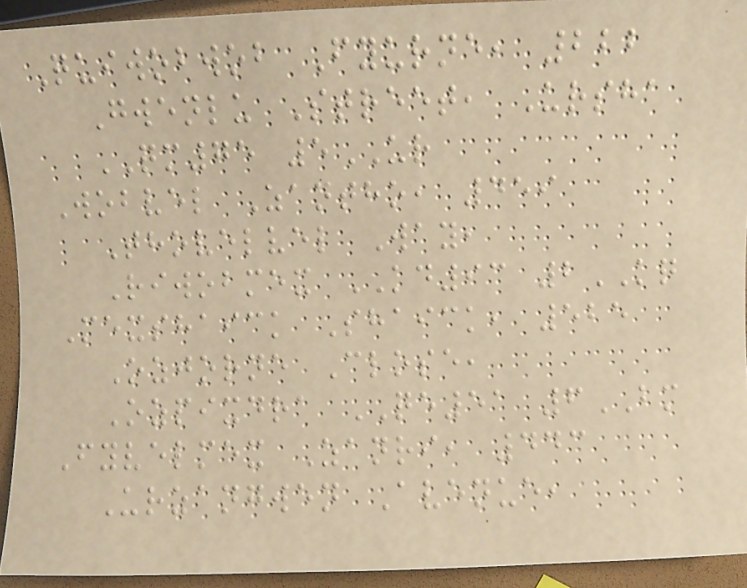Quiwobwob Fyurne, 222
Gwenlu Street, Ursha
QM75 5UR
Wobvel Zantho, 459
Thovelvel Way,
Riwobmex KD93 2KQ
Mexshaick Shaick, 525
Ozjorne Close,
Ozpixdra QE51 6BM
Fyvelmex Zanri, 443
Urzangwen Avenue,
